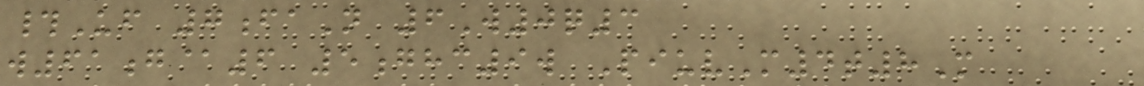#Uf 7faN 6W0q3
w61g@6 5ghc9w PiuvM4t8M
